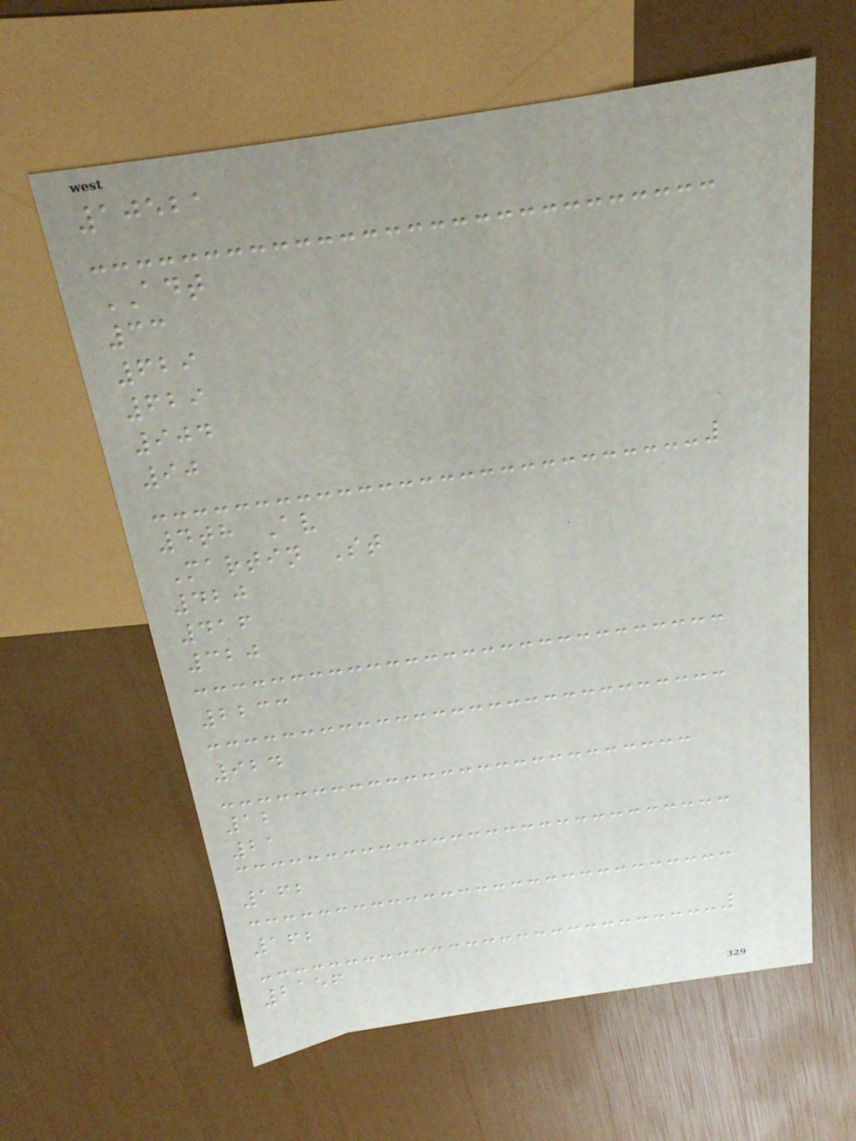10521
ADT
33
629
629
904
90
4th Av
Martin St
420
416
320
2233
924
12
21
162
162
2156
